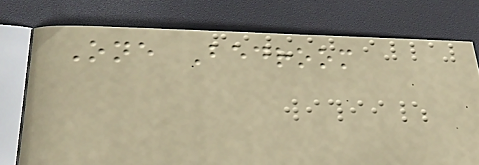One Bedroom
